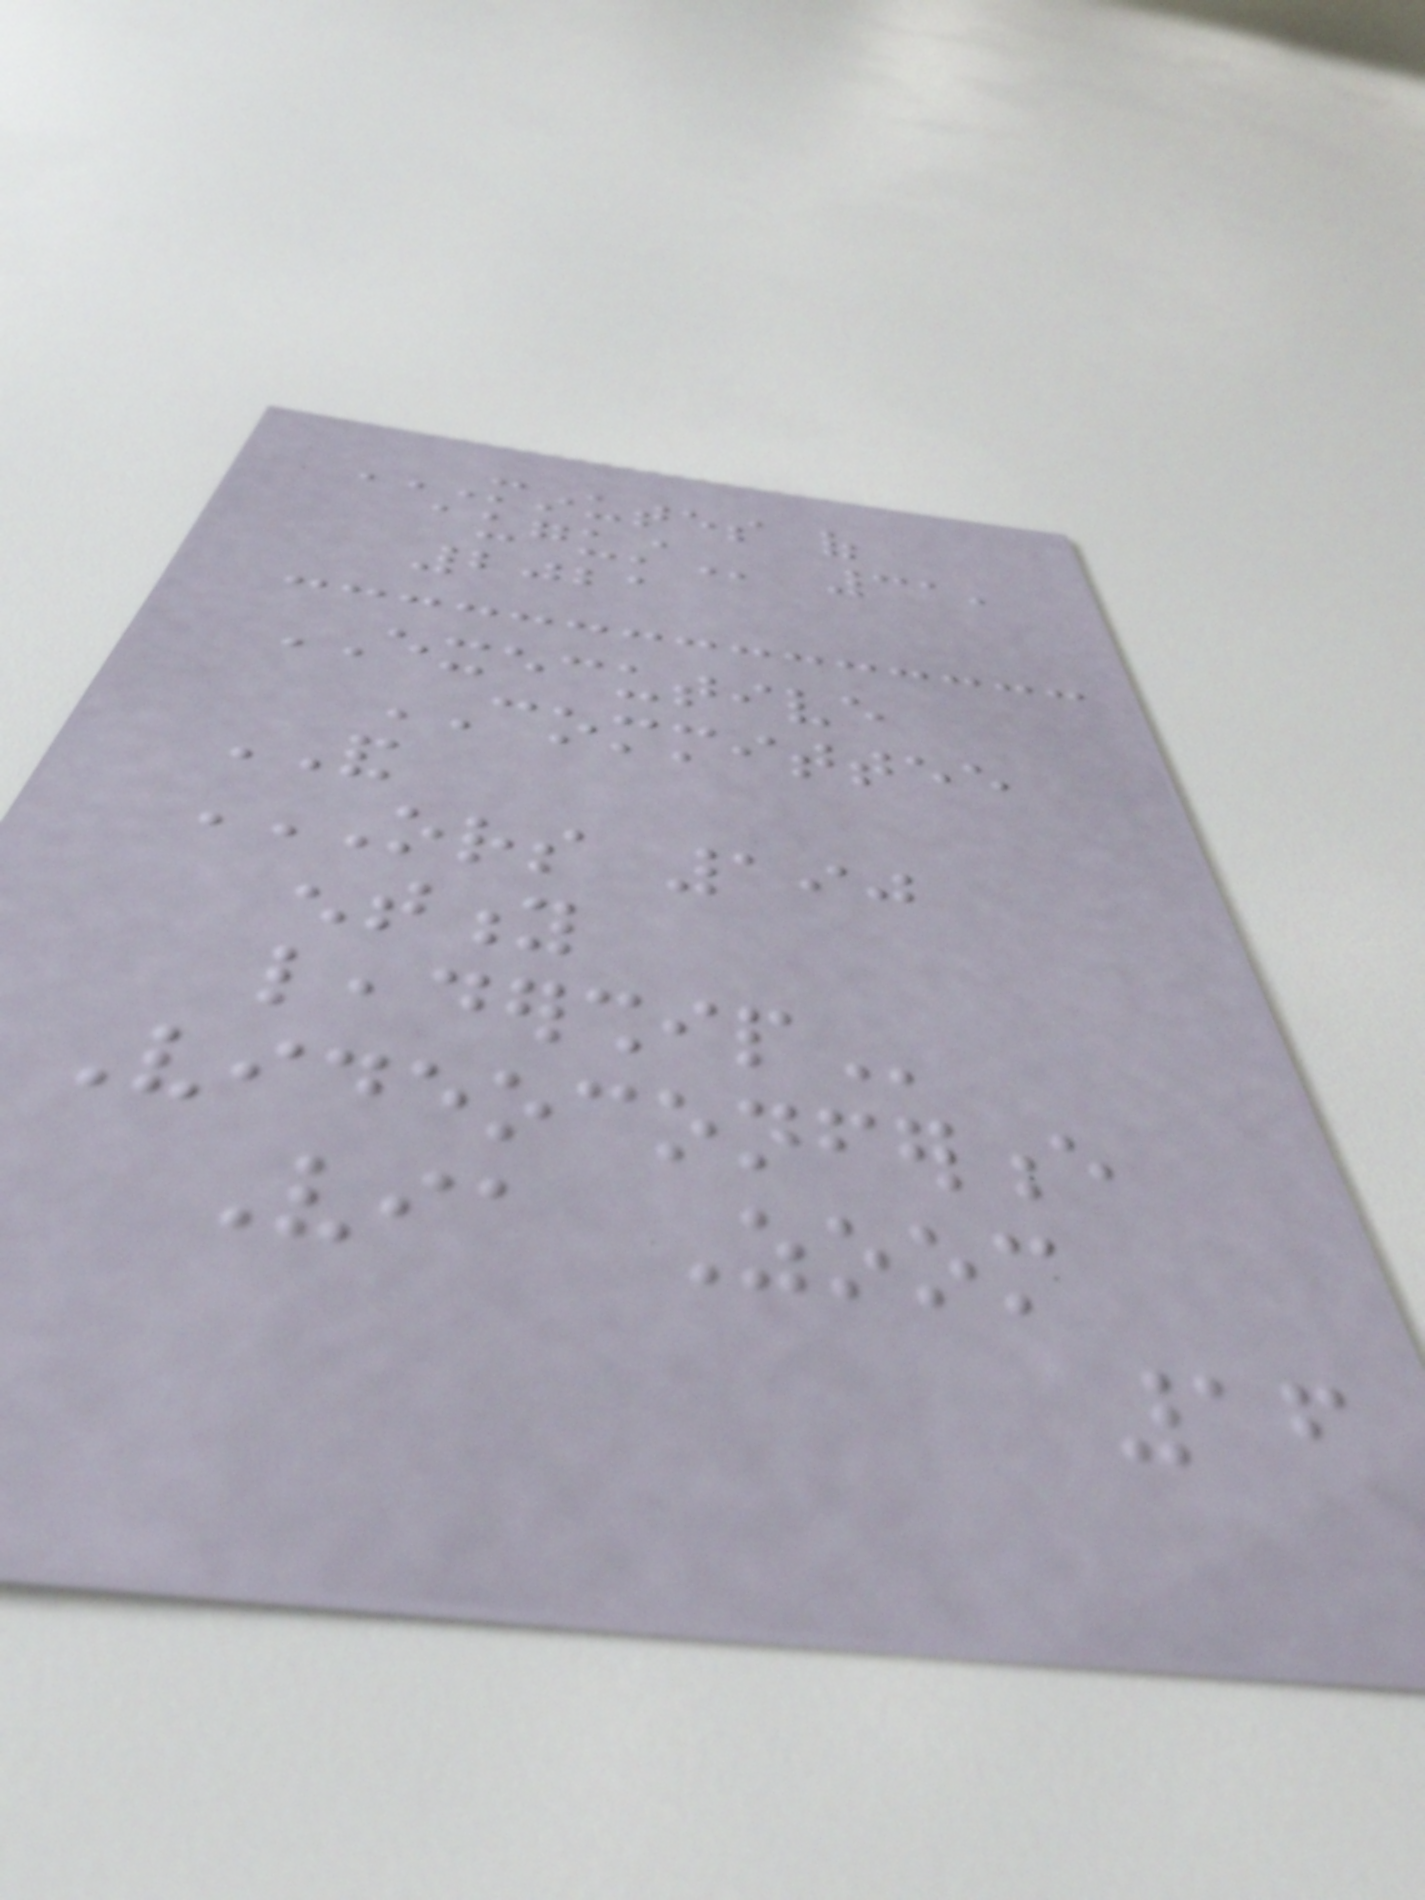MINUTES OF
AUGUST 31,
2021
EXECUTIVE
COMMITTEE
AND
ORS 190
ENTITY
LEADERSHIP
Videoconference
Via Zoom
16
